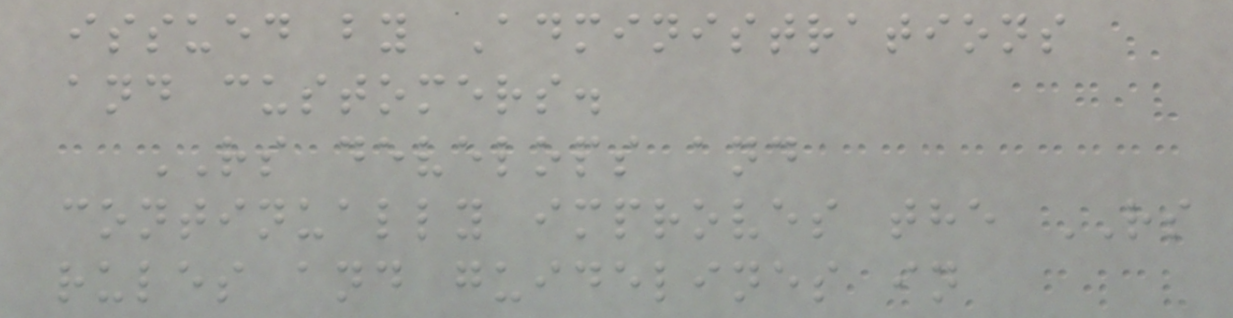issued by Administrations
and customers.
RS develops and
continually improves the RS
rules and guidelines in
